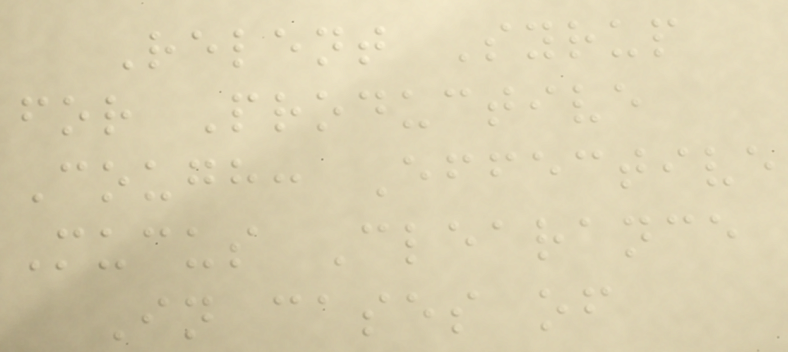Relent Syrup
for Productive
Cough: Effective
Mucus Clearance
In cases of
